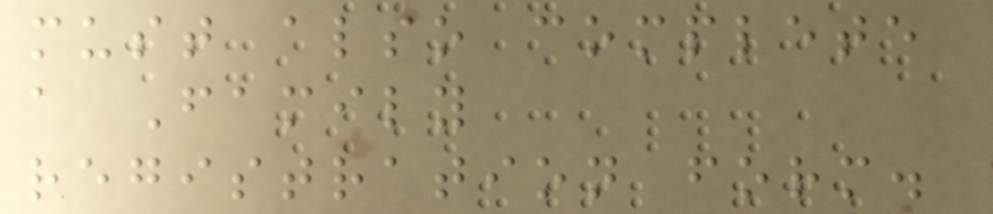must also complete
a Family
registration form.
